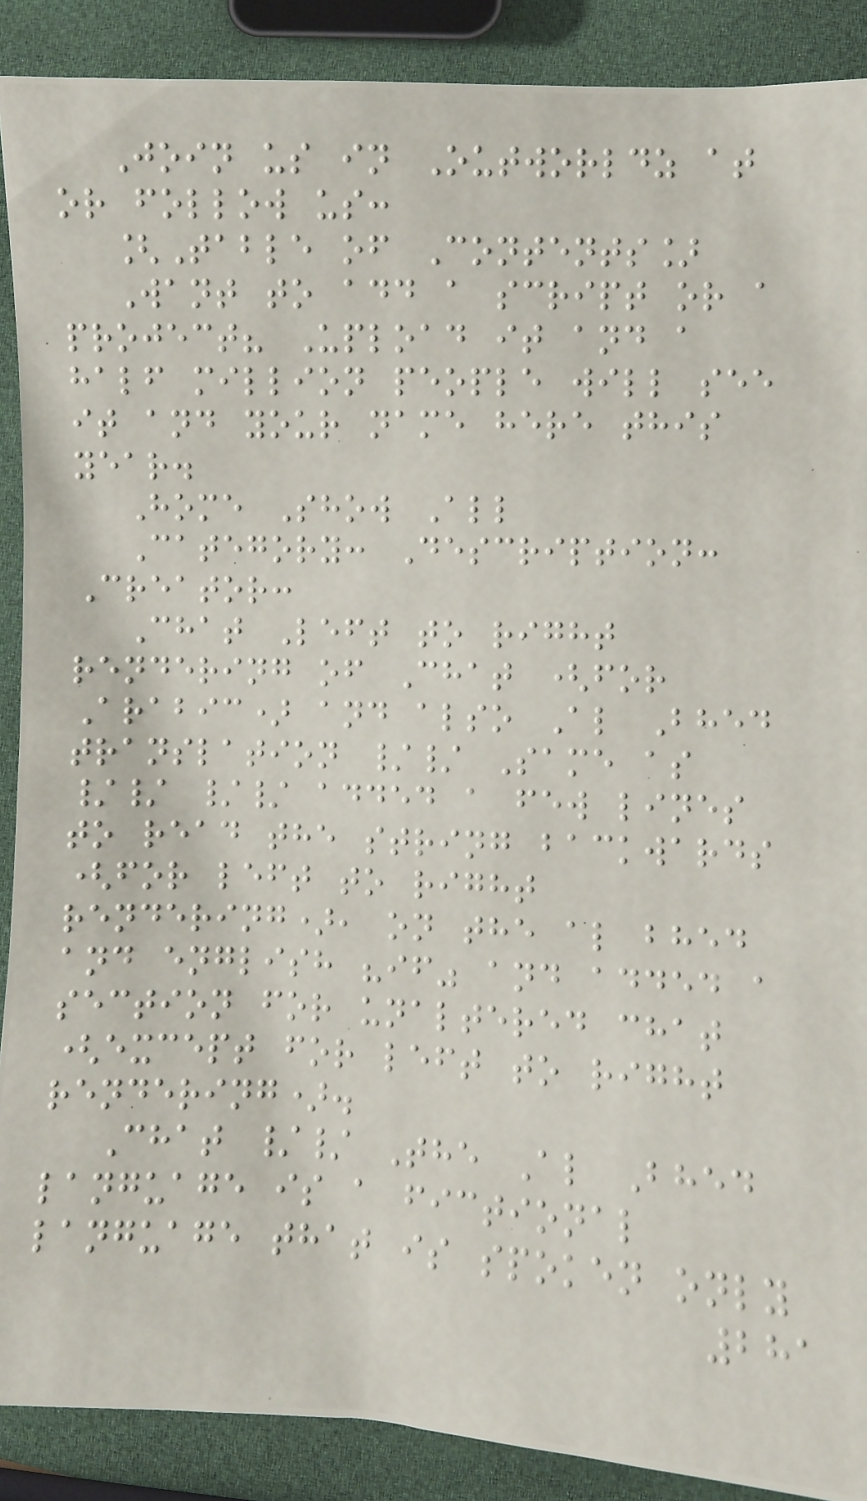Join us in Outworldz at
or follow us:
[Table of Contents]
Want to add a script or a
project? Upload it and a
half million people will see
it and your name here this
year.
Home Show All
Category: Description:
Creator:
Chat Left to right
rendering of Chat (for
Arabic) and also Al Bhed
translation // Same as
// // added a few lines
to read the string backwards
(for left to right
rendering), on the al bhed
and english "if" and added a
section for unaltered chat
(except for left to right
rendering).
Chat // The Al Bhed
language is a fictional
language that is spoken only
281
